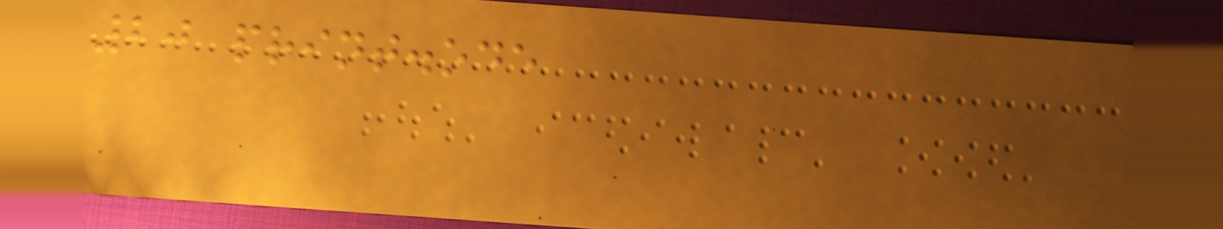20 print.ode
